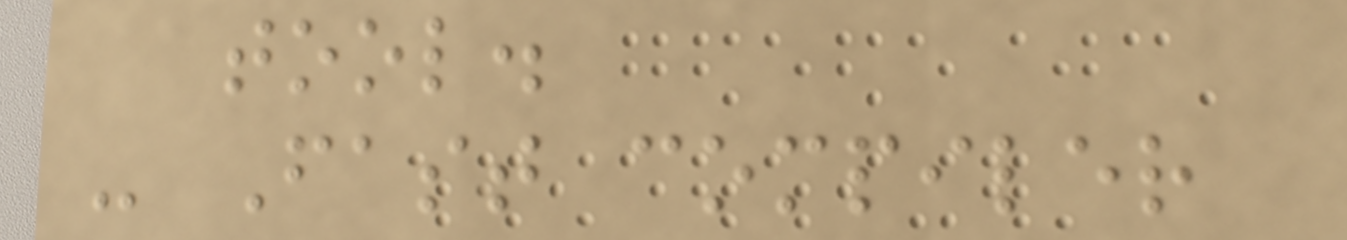tool.
- Fast compiler
